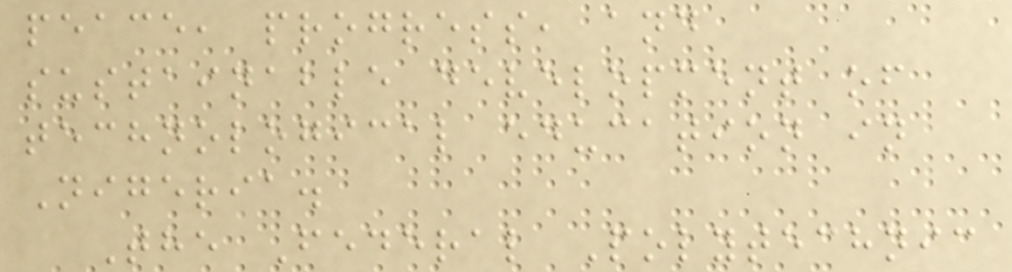peace, progress, and
sustainable development of
technological education in
Nigeria.
The Federal Polytechnic
